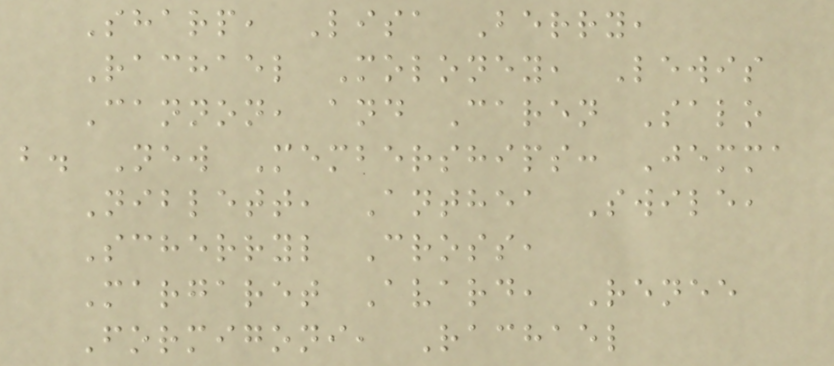Sharp, Lisa Berry,
Rachael Moloney, Lewis
Cannon, and Caren Salo
b. New Memberships: Jemma
Niblett, Anthea Swile,
Scherryl Cross,
Margaret Avard, Renee
Formigoni, Rachael
